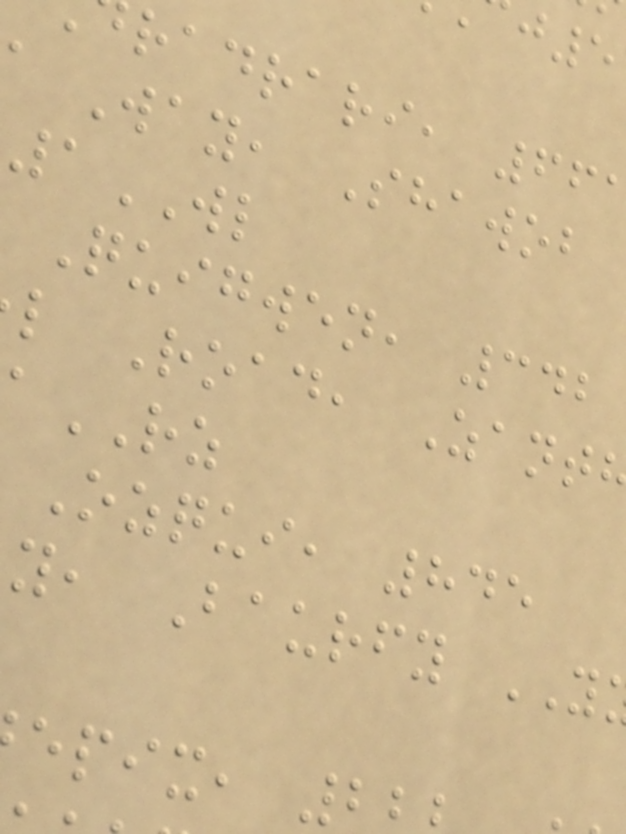radrari, 66
Way, Shawob
1WL
Quigwen, 342
l Road, Zant
RZ
Ozqui, 845
y, Baurfy
